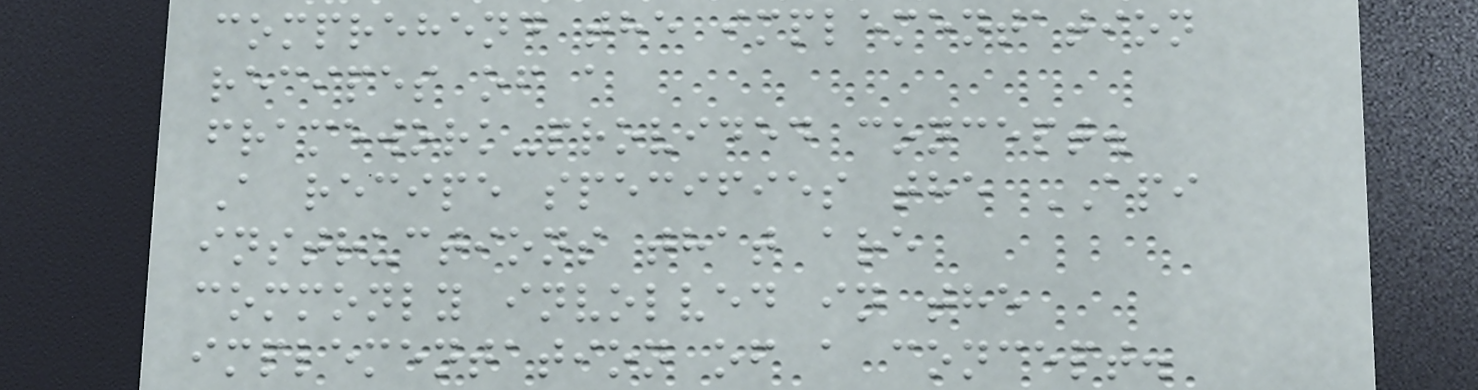comprehend the implementation
recipes of a
framework-provided concept.
A recipe specifies the API
instructions that are
commonly involved in the
implementation of a concept.
